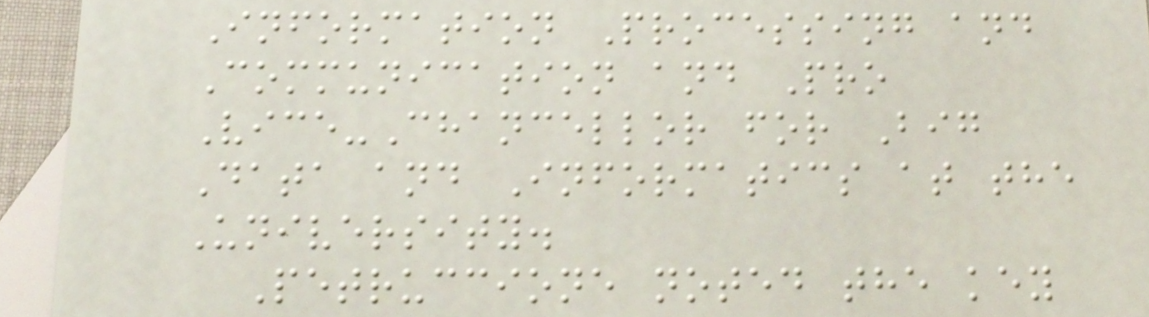Information Processing and
Communication and Pro
Vice-Chancellor for Big
Data and Informatics at the
University.
Petruccione noted the key
